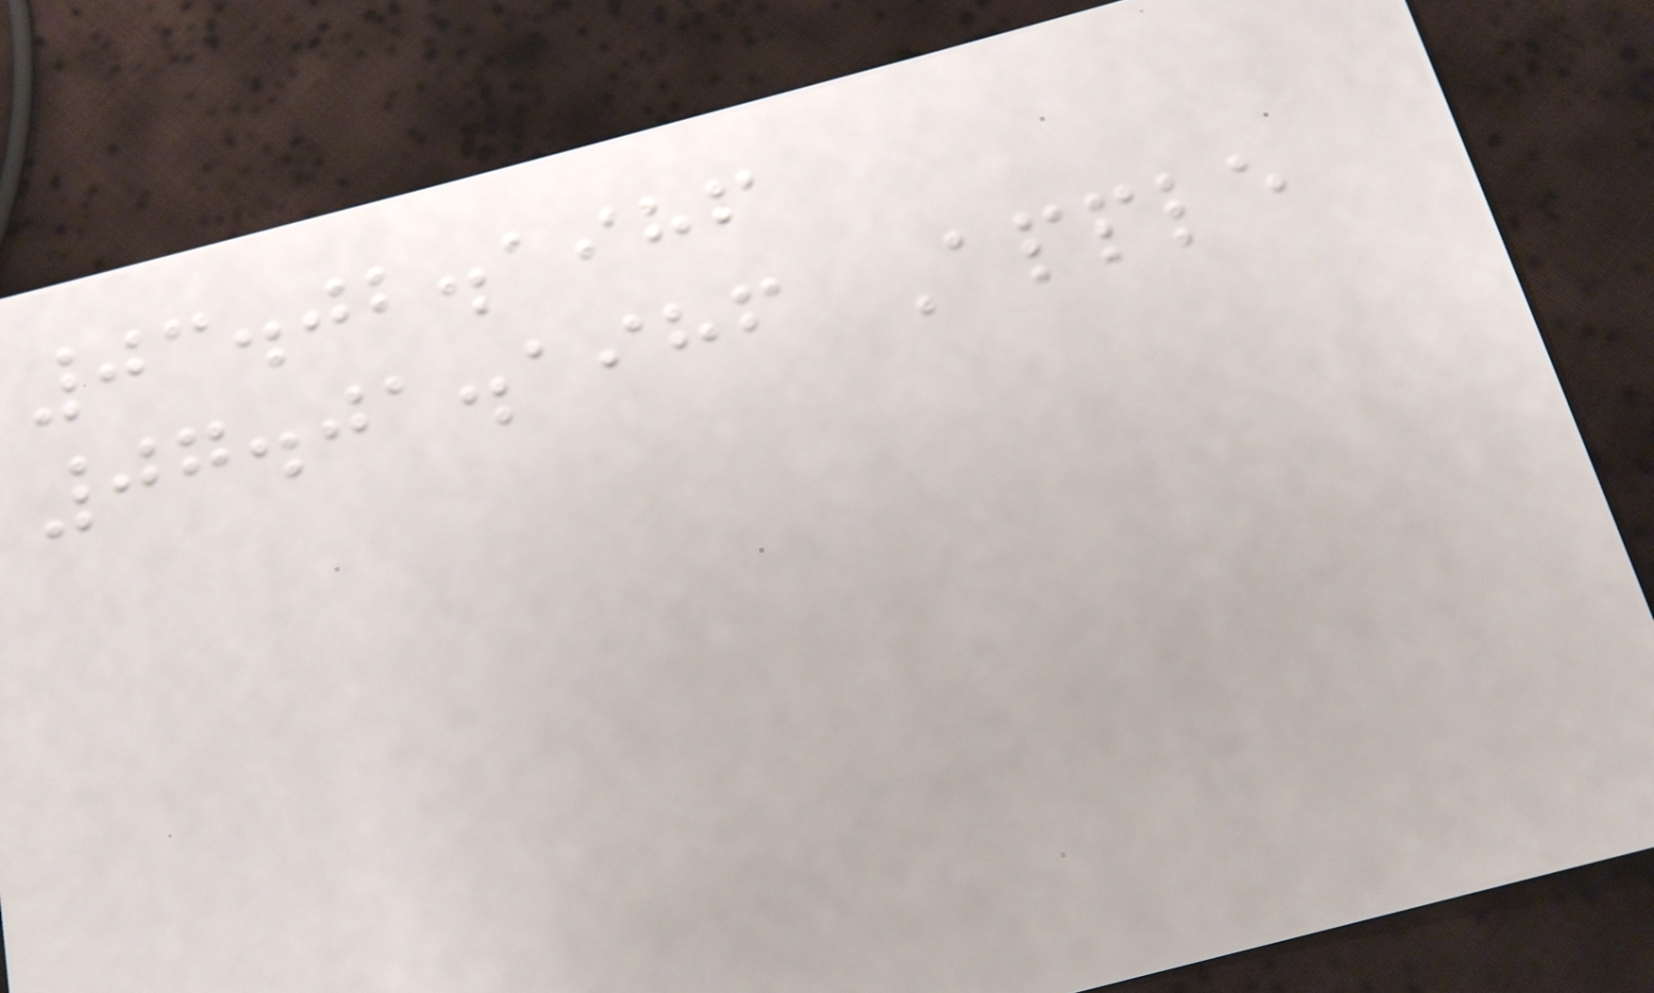03.02.1986
07.01.1986 Apple
